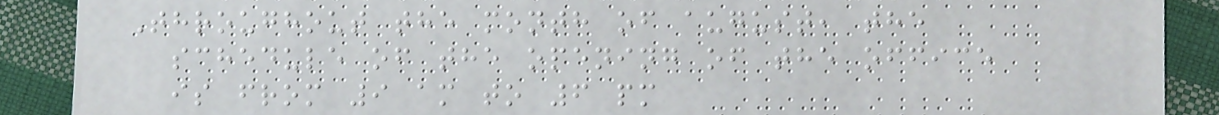Throughout the month of august, the
schedule of the opening of the office
is from 9 am to 6 pm
